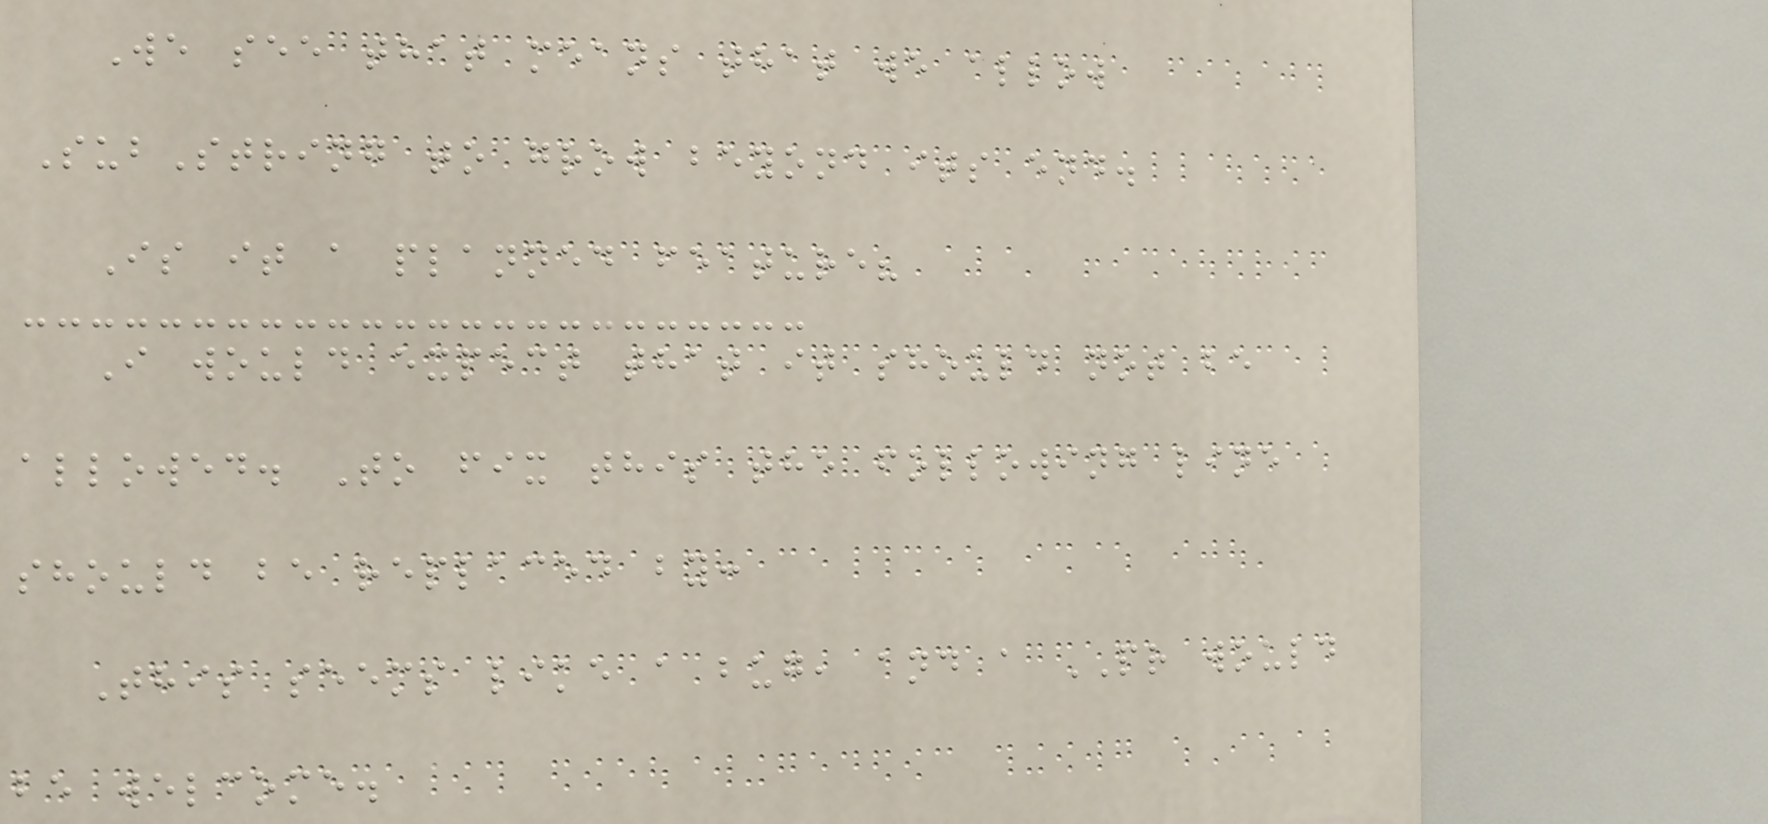We see that means that we allow
SubString to grow beyond its end.
Is it a planned feature?
I would expect that it should not be
allowed. To fix this the following line
should be replaced by:
This seems like a bug, and a PR would
be welcome.
